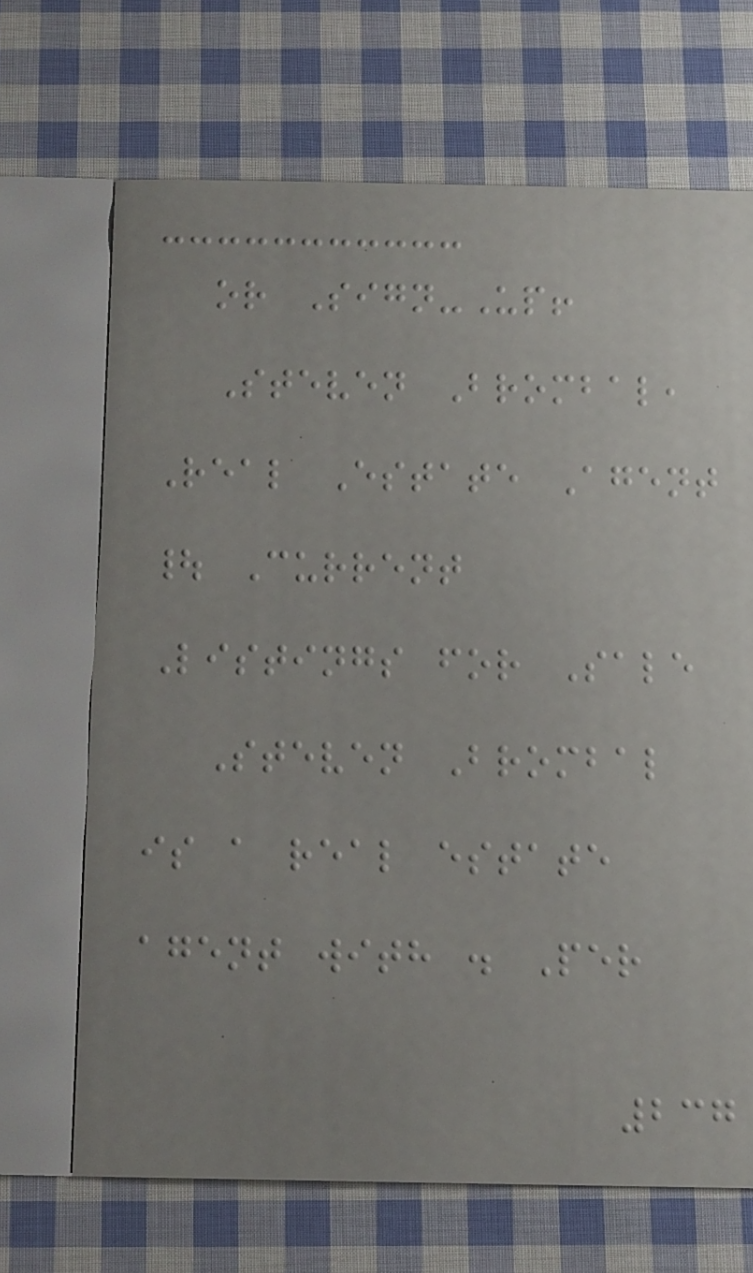or Sign-Up!
Steven Brombal,
Real Estate Agent
| Current
Listings for Sale
Steven Brombal
is a real estate
agent with . Per
237
